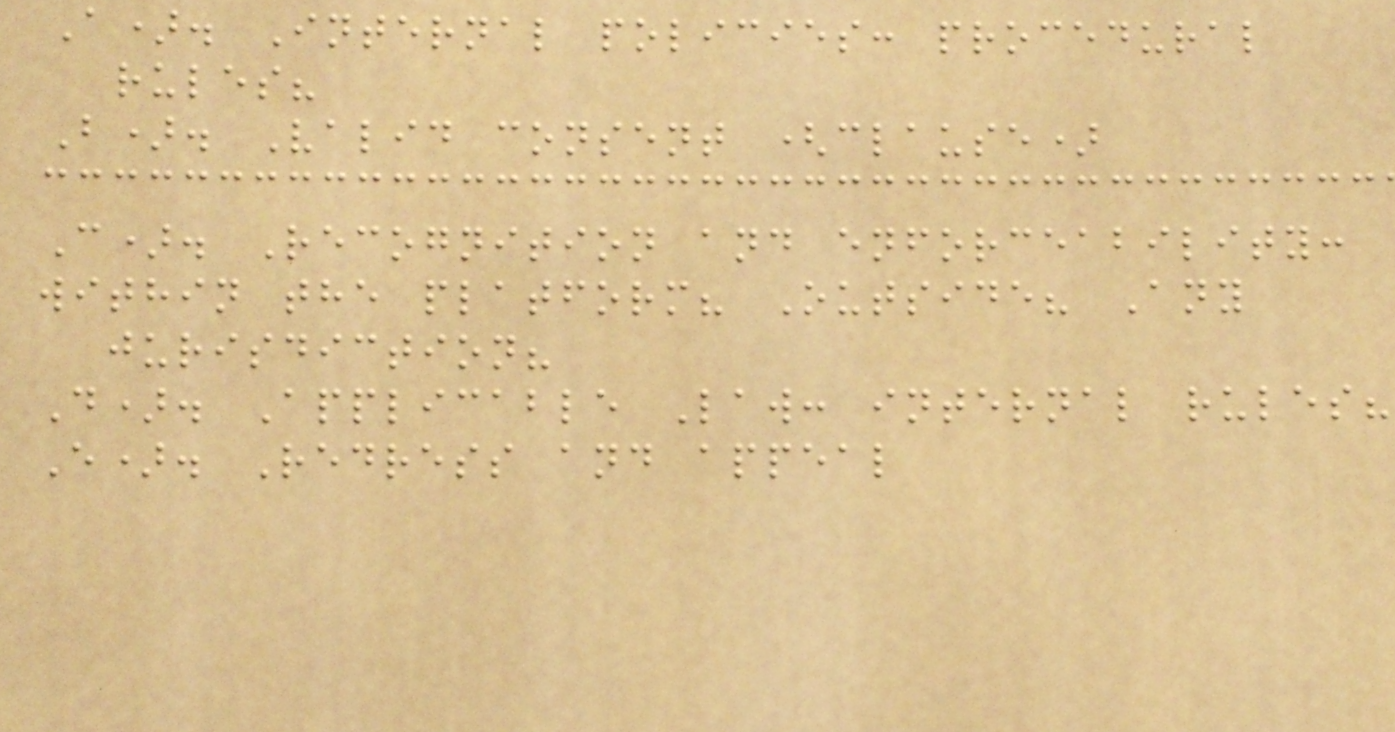A). Internal policies: procedural
rules?
B). Valid consent (clause)
C). Recognition and enforceability:
within the platform? Outside? Any
jurisdiction?
D). Applicable Law: internal rules?
E). Redress and appeal
